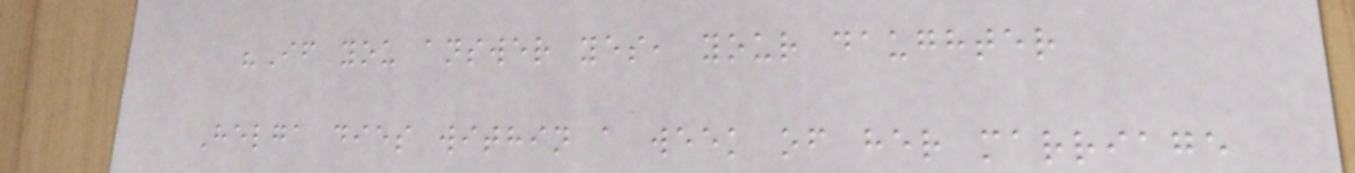"If you answer yes, your daughter
Helga dies within a week of her marriage
